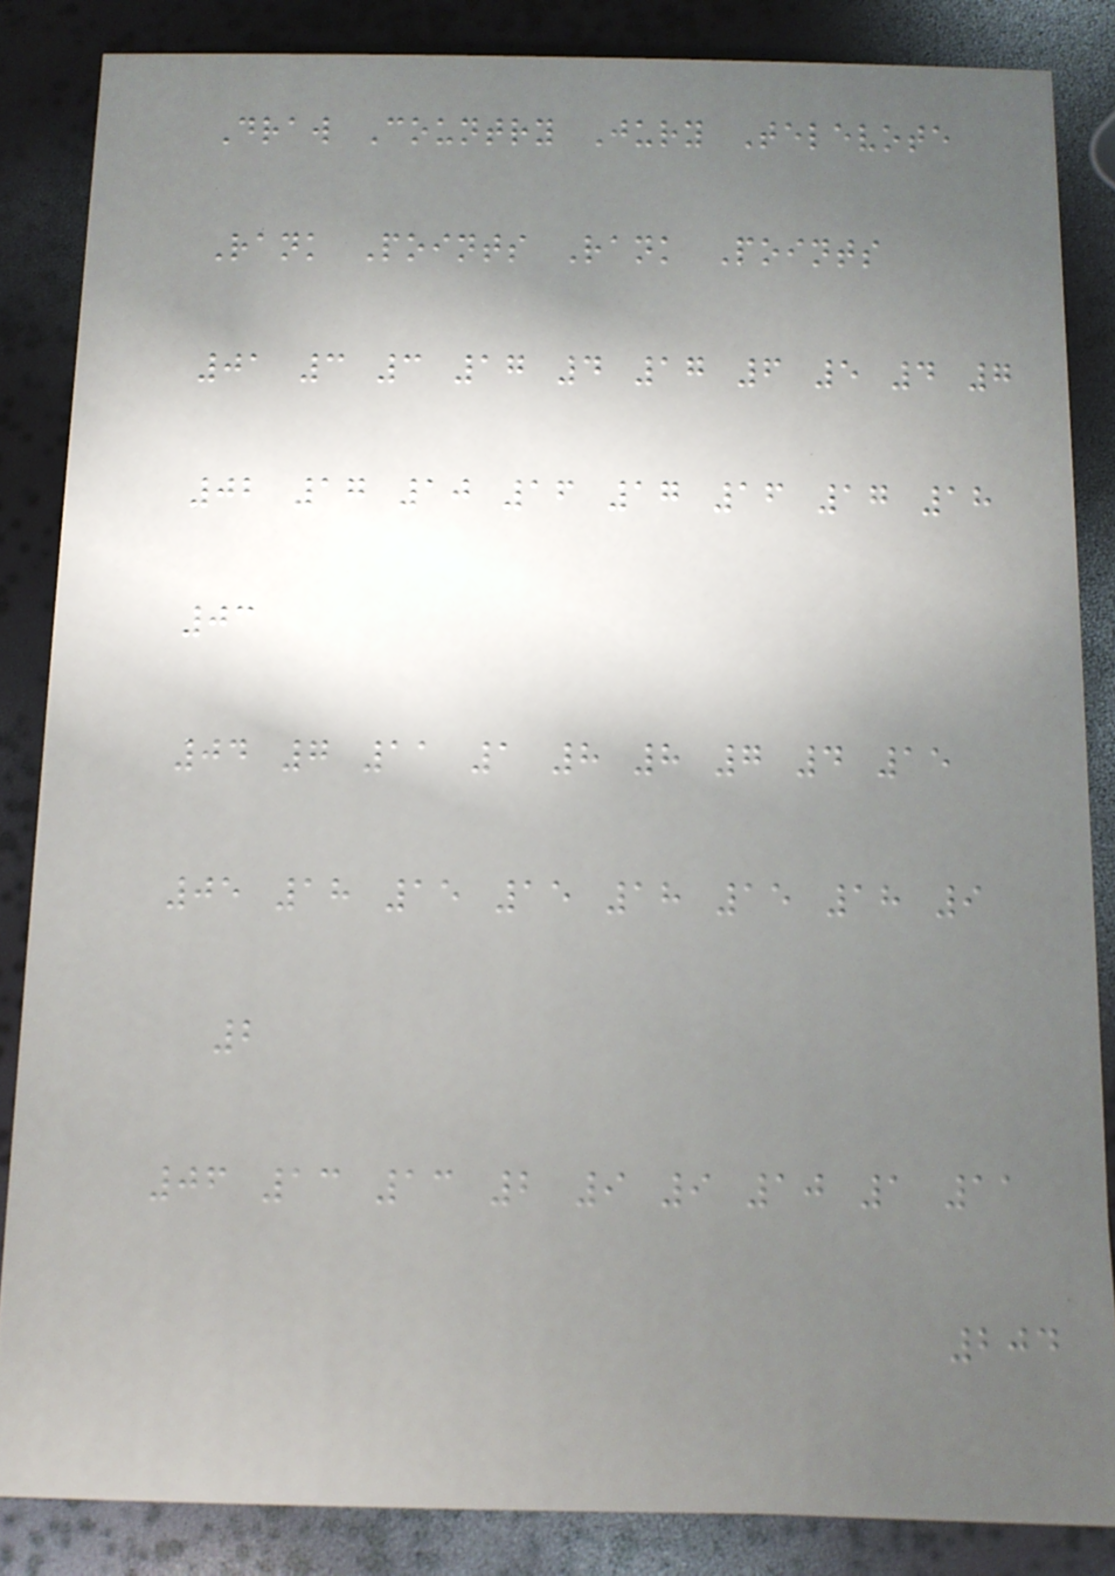Draw Country Jury Televote
Rank Points Rank Points
01 3 3 17 4 17 6 5 4 7
02 17 10 16 17 16 17 18
03
04 7 11 1 8 8 7 4 15
05 18 15 15 18 15 18 9
2
06 13 13 2 9 9 10 1 11
204
